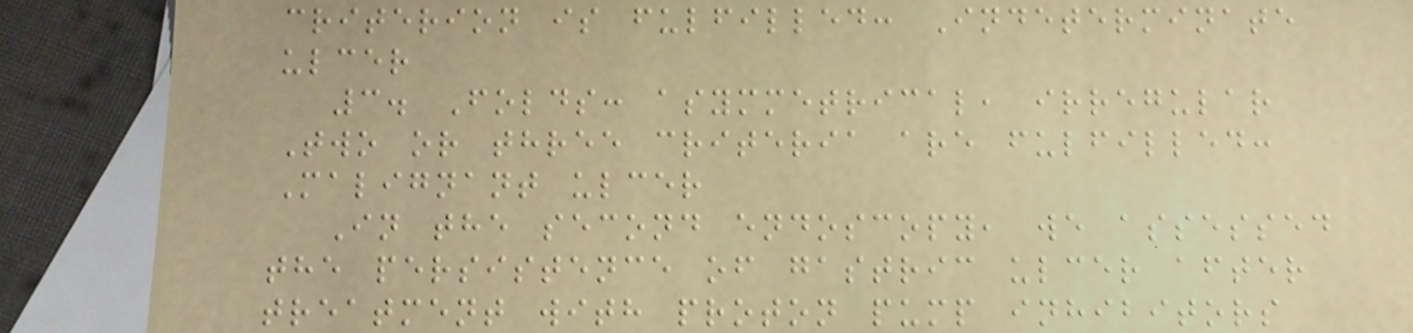criterion is fulfilled: Indeterminate
ulcer
3. Folds: asymmetrical, irregular
Two or three criteria are fulfilled:
Malignant ulcer
In the second endoscopy, we assessed
the persistence of gastric ulcer after
treatment with proton pump inhibitors
